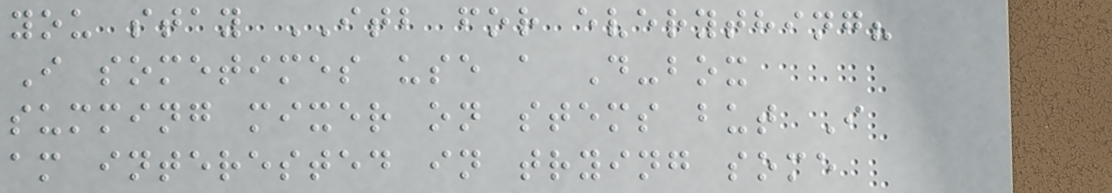you stay ITB for everything?
I sometimes use a D-box
summing mixer on stems but I
am interested in trying some
